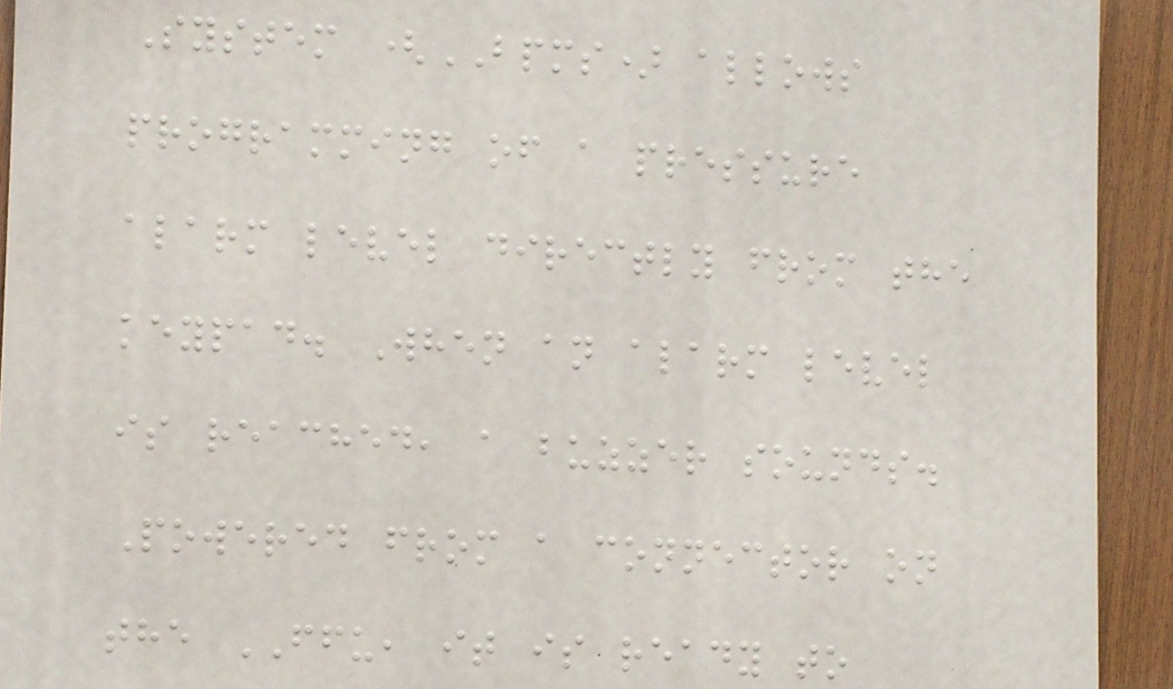System (BPMS) allows
programming of a pressure
alarm level directly from the
keypad. When an alarm level
is reached, a buzzer sounds.
Powered from a connector on
the FFU, it is ready to
